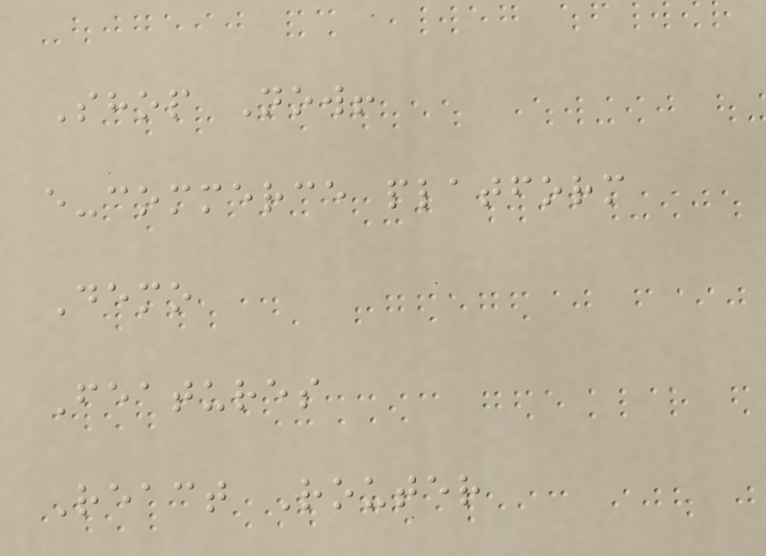Shop Now!
e-commerce platform
Demo
Features
React Router
